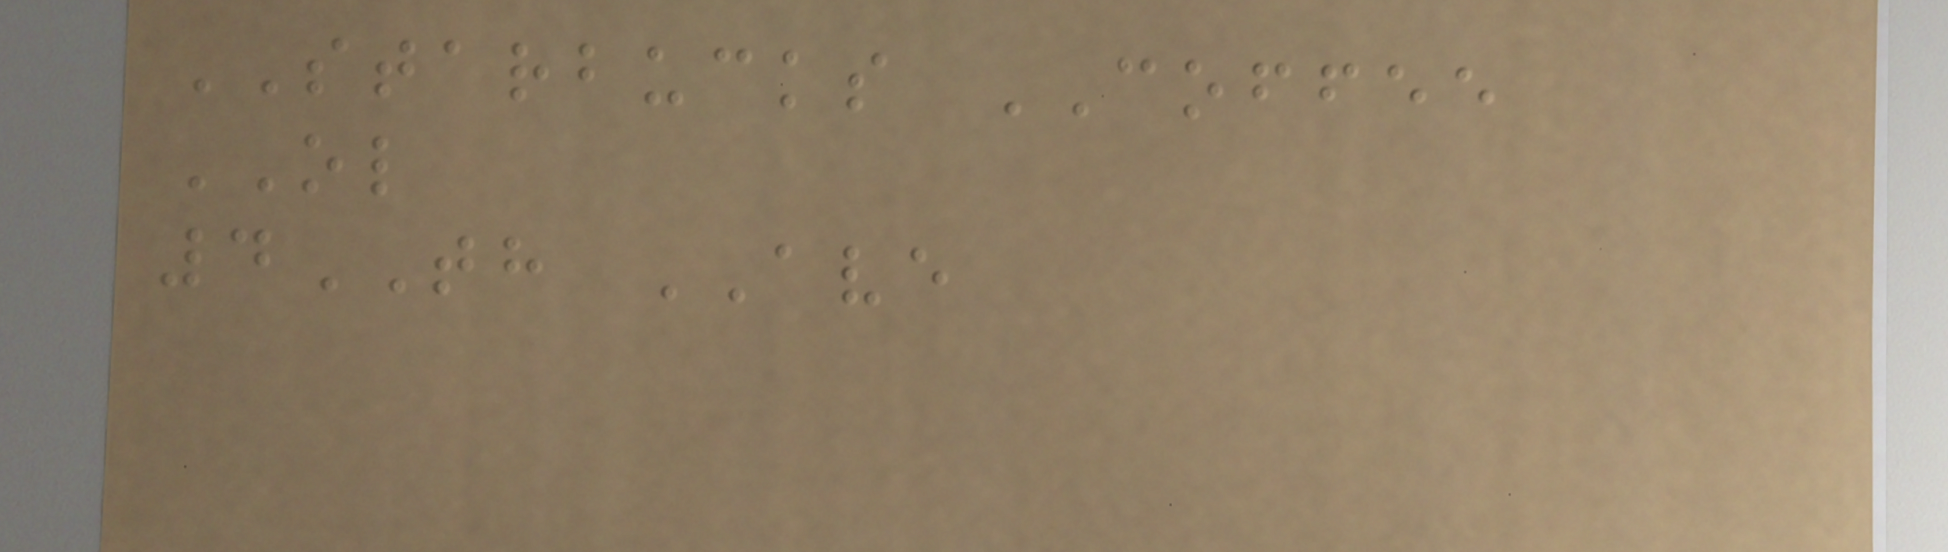STARBUCKS COFFEE
OL
4TH AVE
